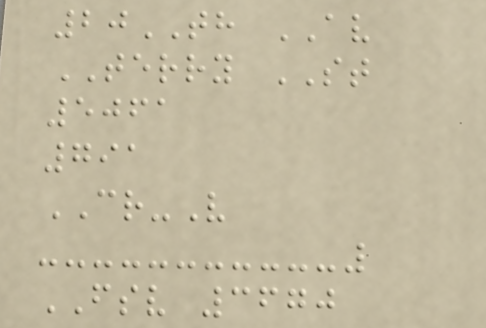20TH AV
TERRY ST
5061
791
CR-V
FSV 3670
